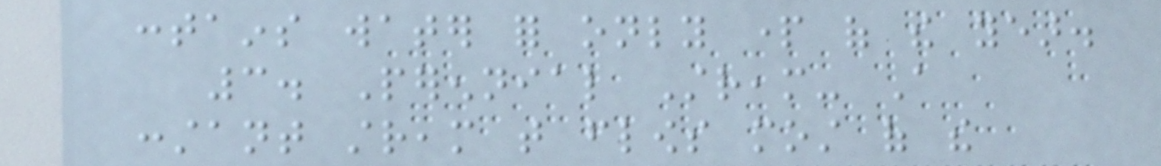contains water for only part of the year.
3. Perennial Stream- A
constant stream that flows most of the
